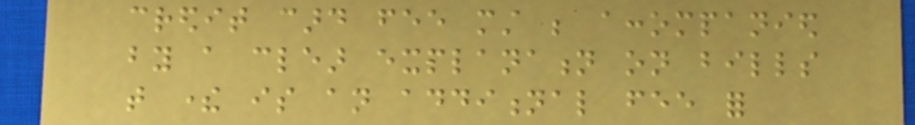credit card fee must be accompanied
by a clear explanation on bills
that there is an additional fee for
